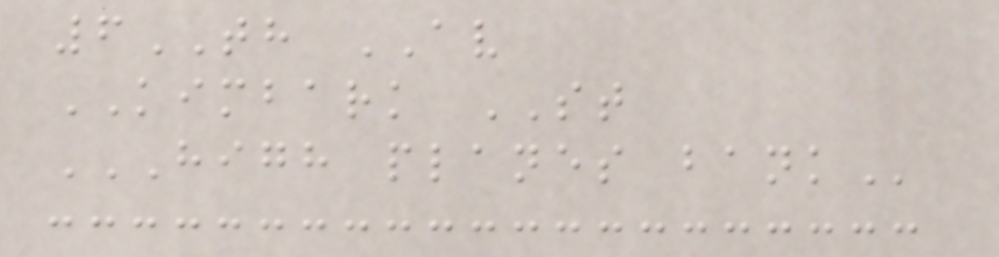6TH AV
KIMBARK ST
HIGH PLANES BANK
